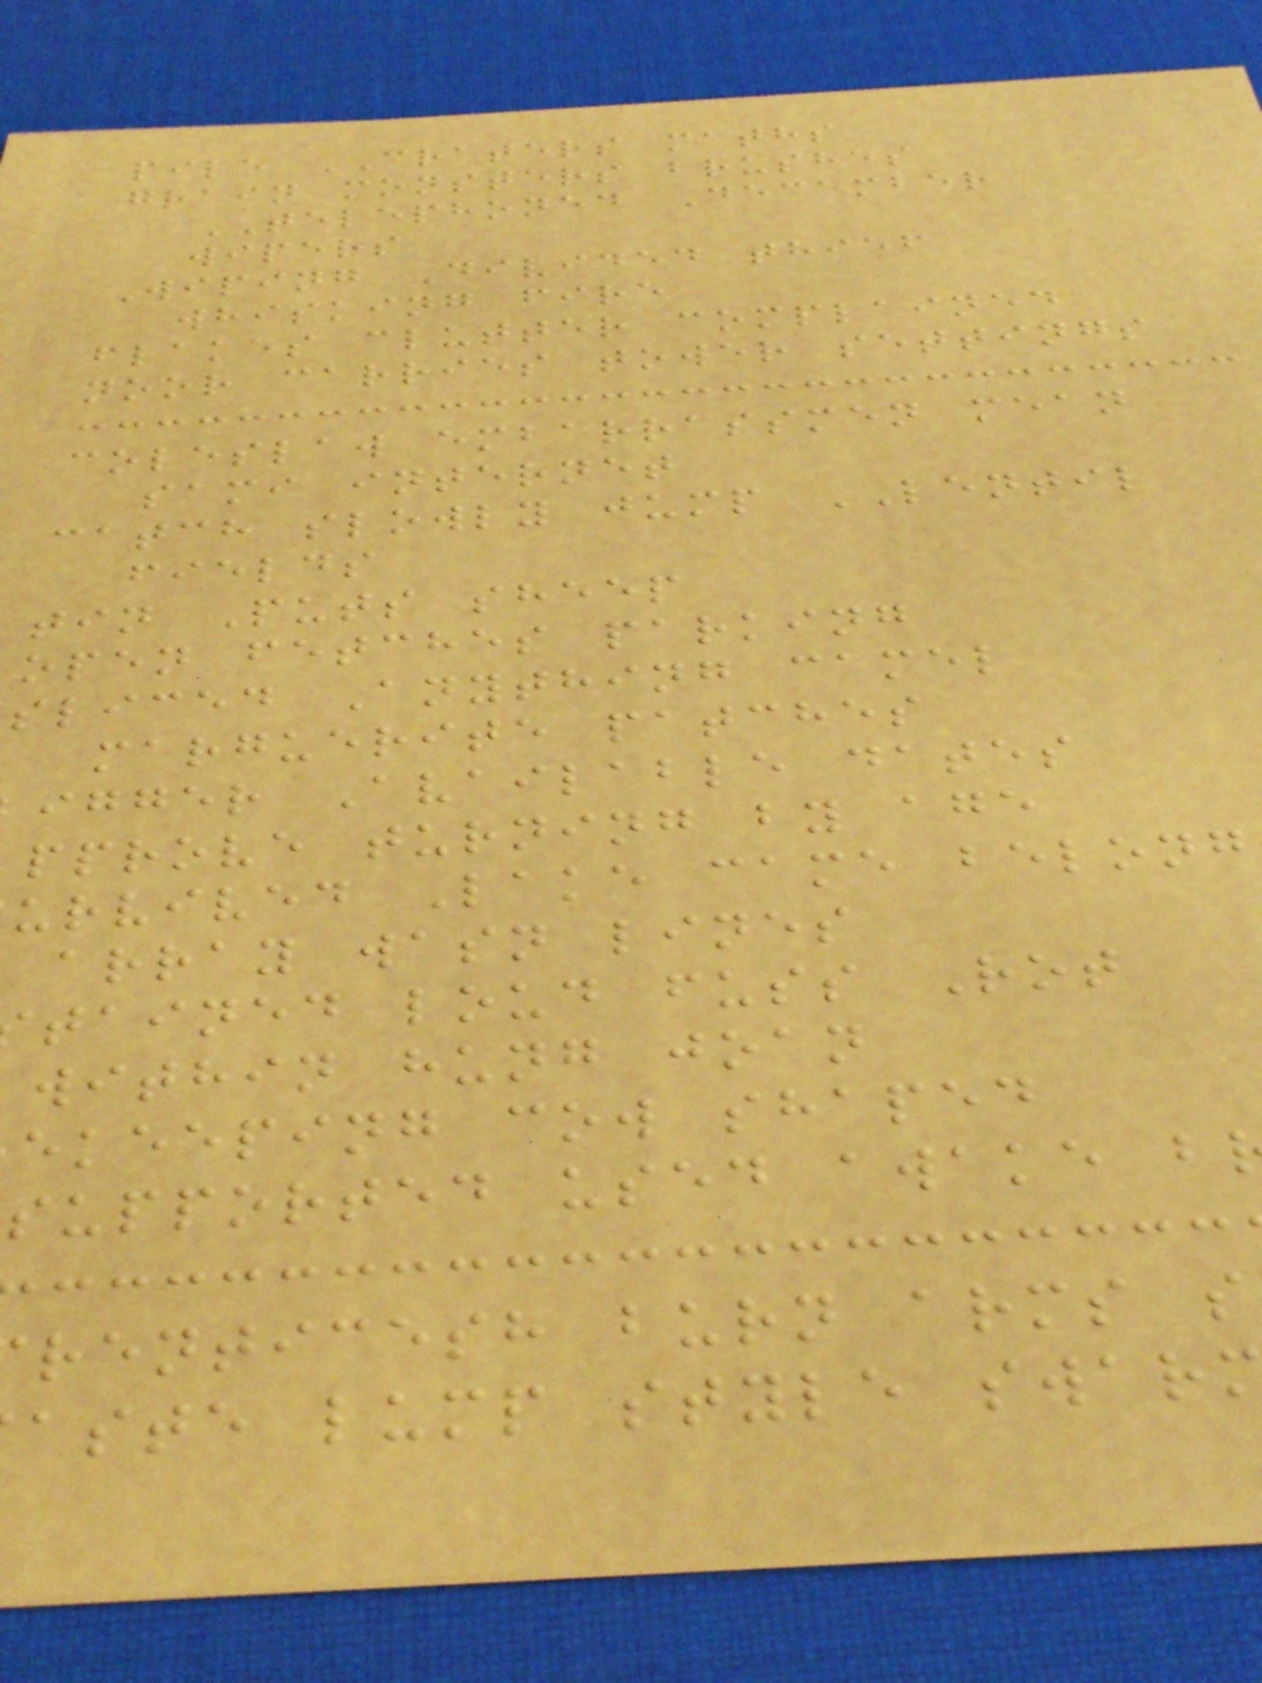pile CRATERS maths
grain monsters brushes
TELEPHONED December
wipers
Wiping Divided thief
whisking fire
flakes clutter complained
noor carries tower settings
coleslaw embarrassmen mean
sami internet
catch slowly jump LENTIL
fields
tin Puts sheep
open fetches parking
sliced Anything camel
marguerite patches
igger Available dates
pprove turning by age
urvived Lake came belong
array wasn lines
tained loud fuss Rot
within hung joan
ekeeping cow shaped
supported used awake b
renticesh burn arms s
aste lump style swar
